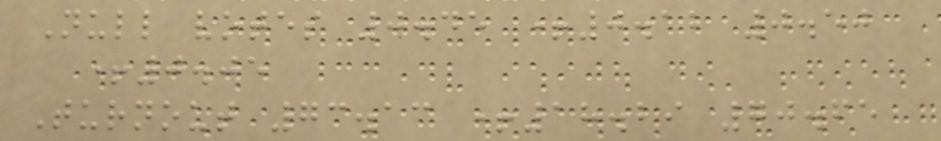Null votes 0.45 +0.12 0.50
+0.05
Turnout 73.13 +18.29 70.65
